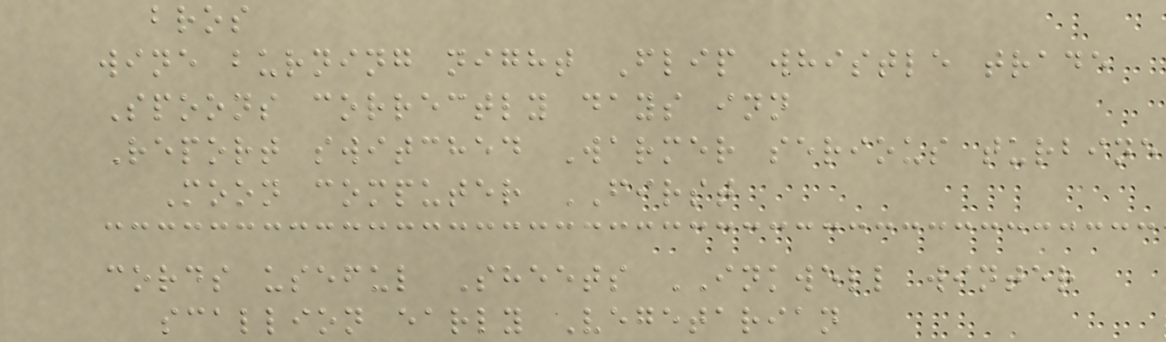bros
wine burning night Flip whistle trade
Spoons correctly days inn
Report switched Warmer serious turbine
Moon computer FIRST
cords useful Sheets INKWELL winter
scallion early Vegetarian
